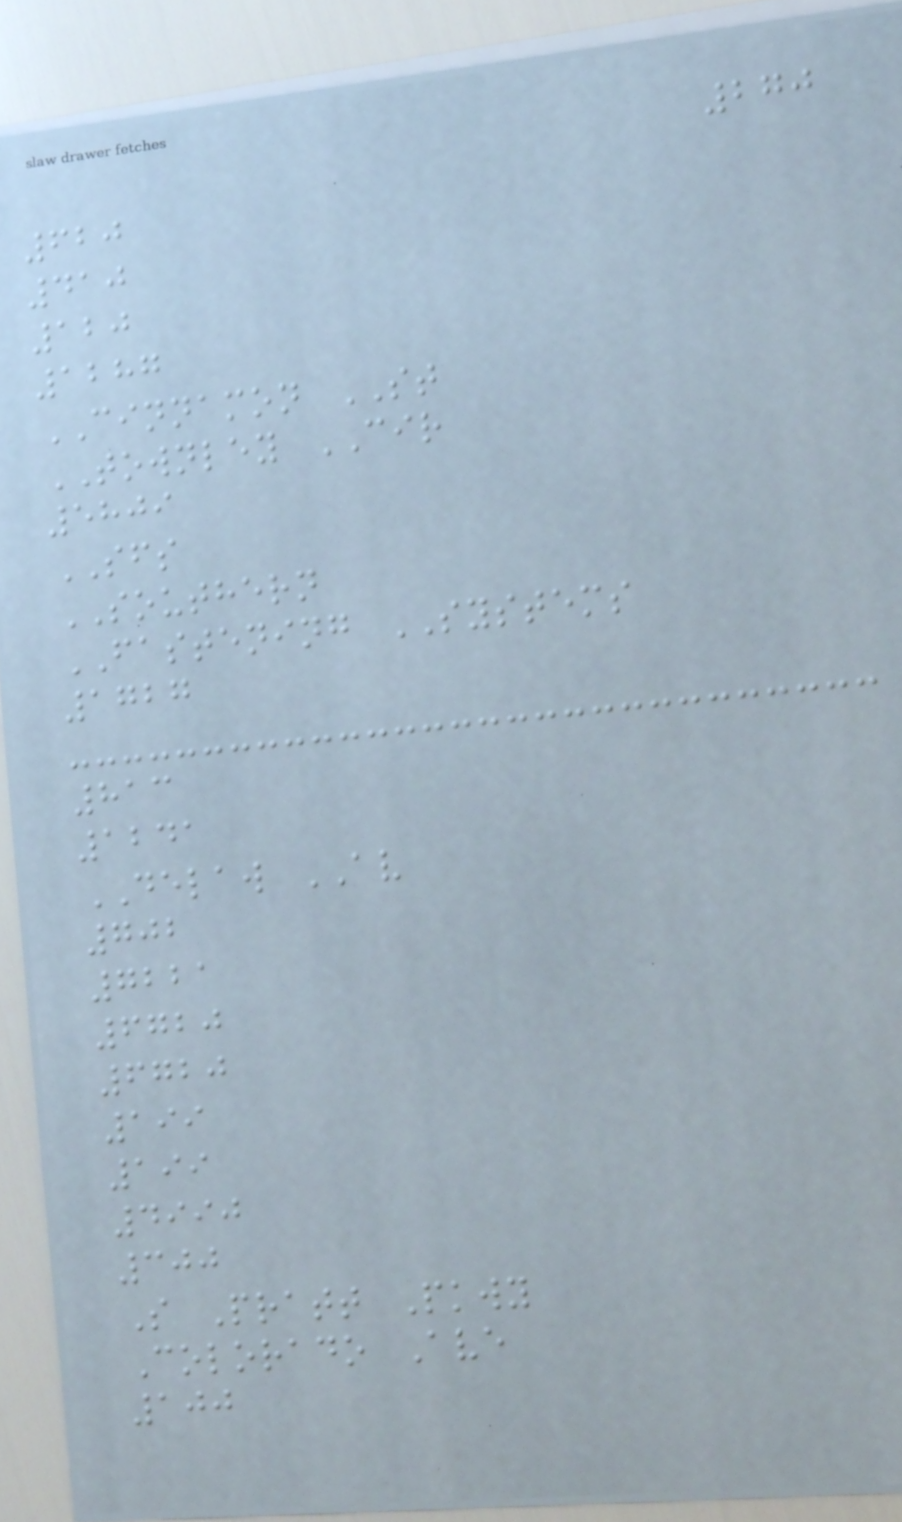270
620
410
120
1287
CINNAMON ST
TOWNLEY CIR
5809
SFS
SOUTHERN
FASTENING SYSTEMS
1727
813
1241
DELAW AV
702
7221
6720
6720
199
199
4990
300
S Pratt Pkwy
Colorado Ave
100
